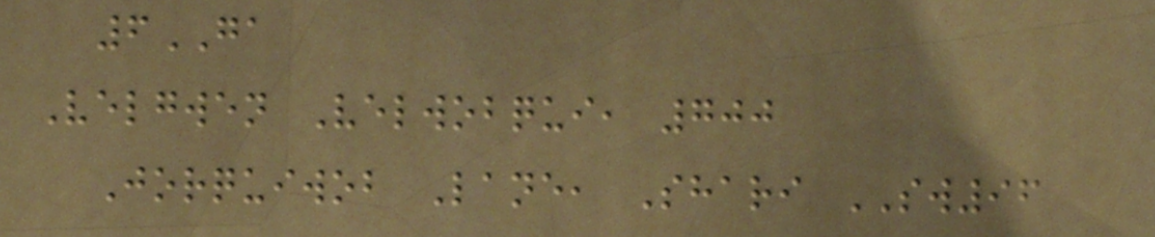6GA
Velgwen Velwobqui, 700
Jorquiwob Lane, Shari SW96
